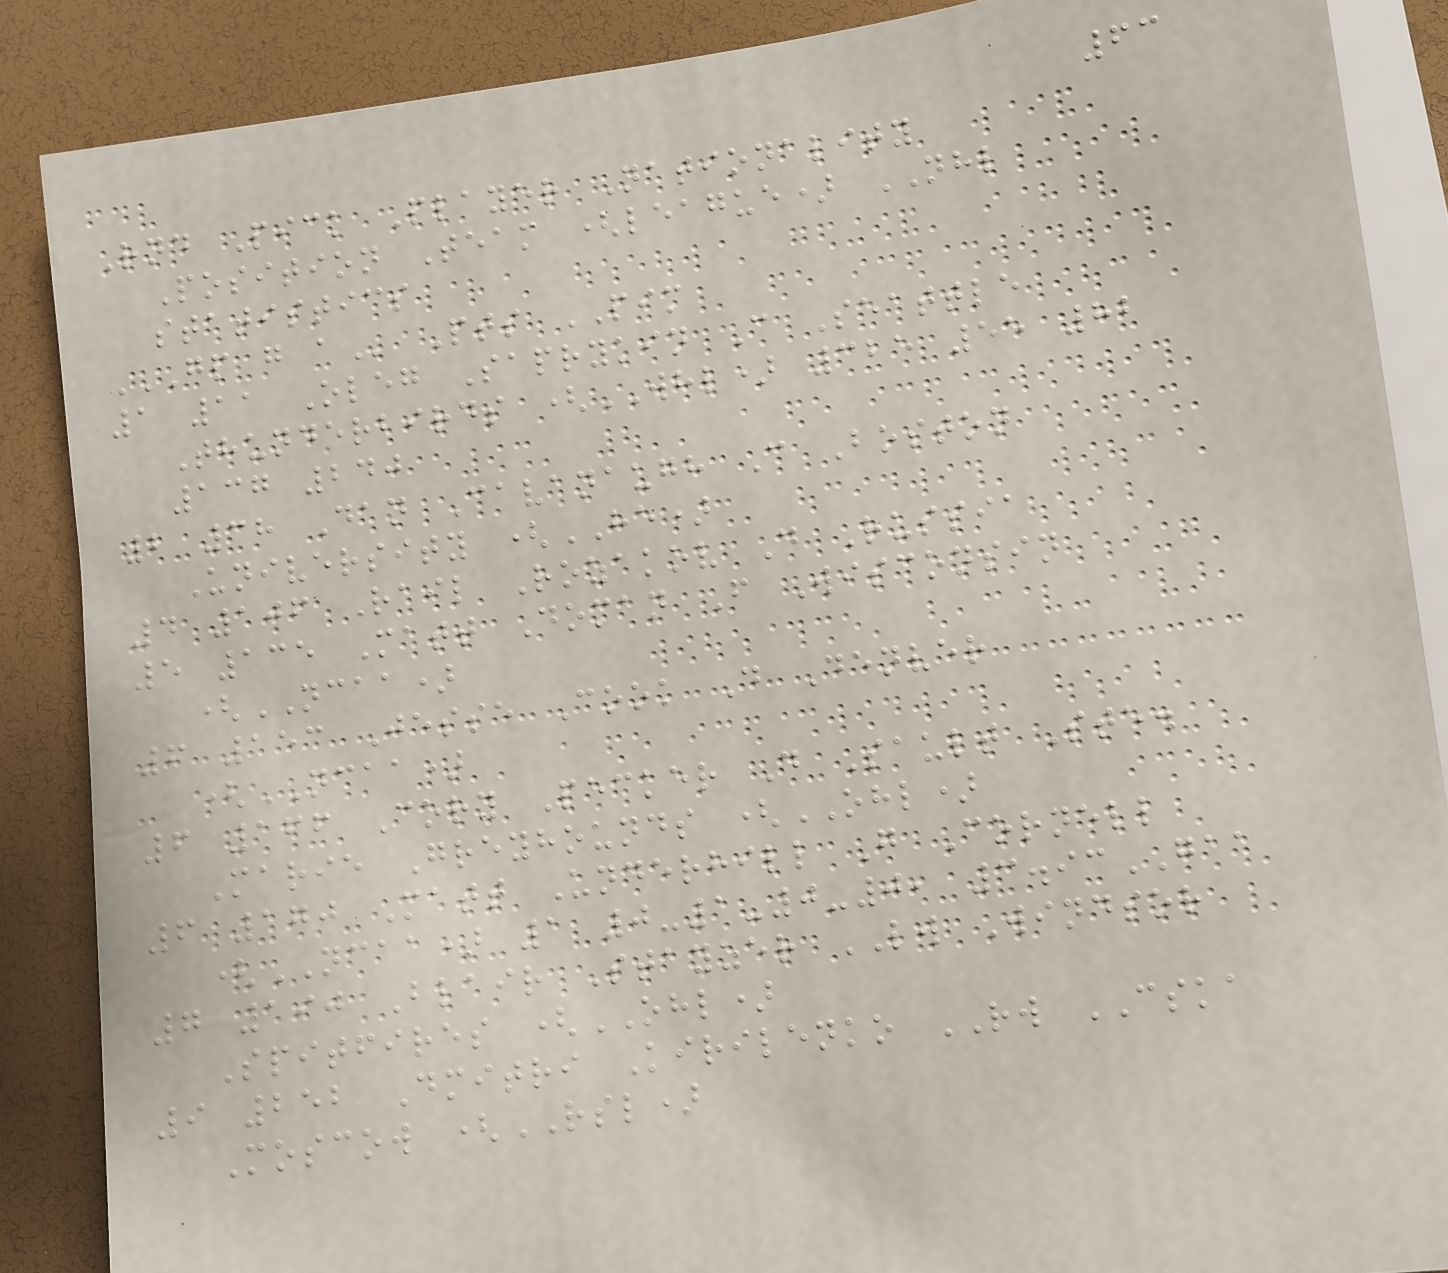63
Rnd Pick Player Nationality
Position Team (league) NHL
statistics
GP G A Pts PIM
1 11 Oleg Saprykin C Seattle
Thunderbirds (WHL) 325 55 82
137 240
2 38 Dan Cavanaugh C Boston
University (HE)
4 106 Rail Rozakov D Russia
5 135 Matt Doman F Wisconsin
(NCAA)
6 153 Jesse Cook D Denver
(NCAA)
6 166 Cory Pecker D Sault Ste.
Marie Greyhounds (OHL)
6 170 Matt Underhill G Cornell
(NCAA) 1 0-1-0-0, 3.93GAA
7 190 Blair Stayzer LW Windsor
Spitfires (OHL)
9 252 Dmitri Kirilenko RW CSKA
Moscow (RSL)
